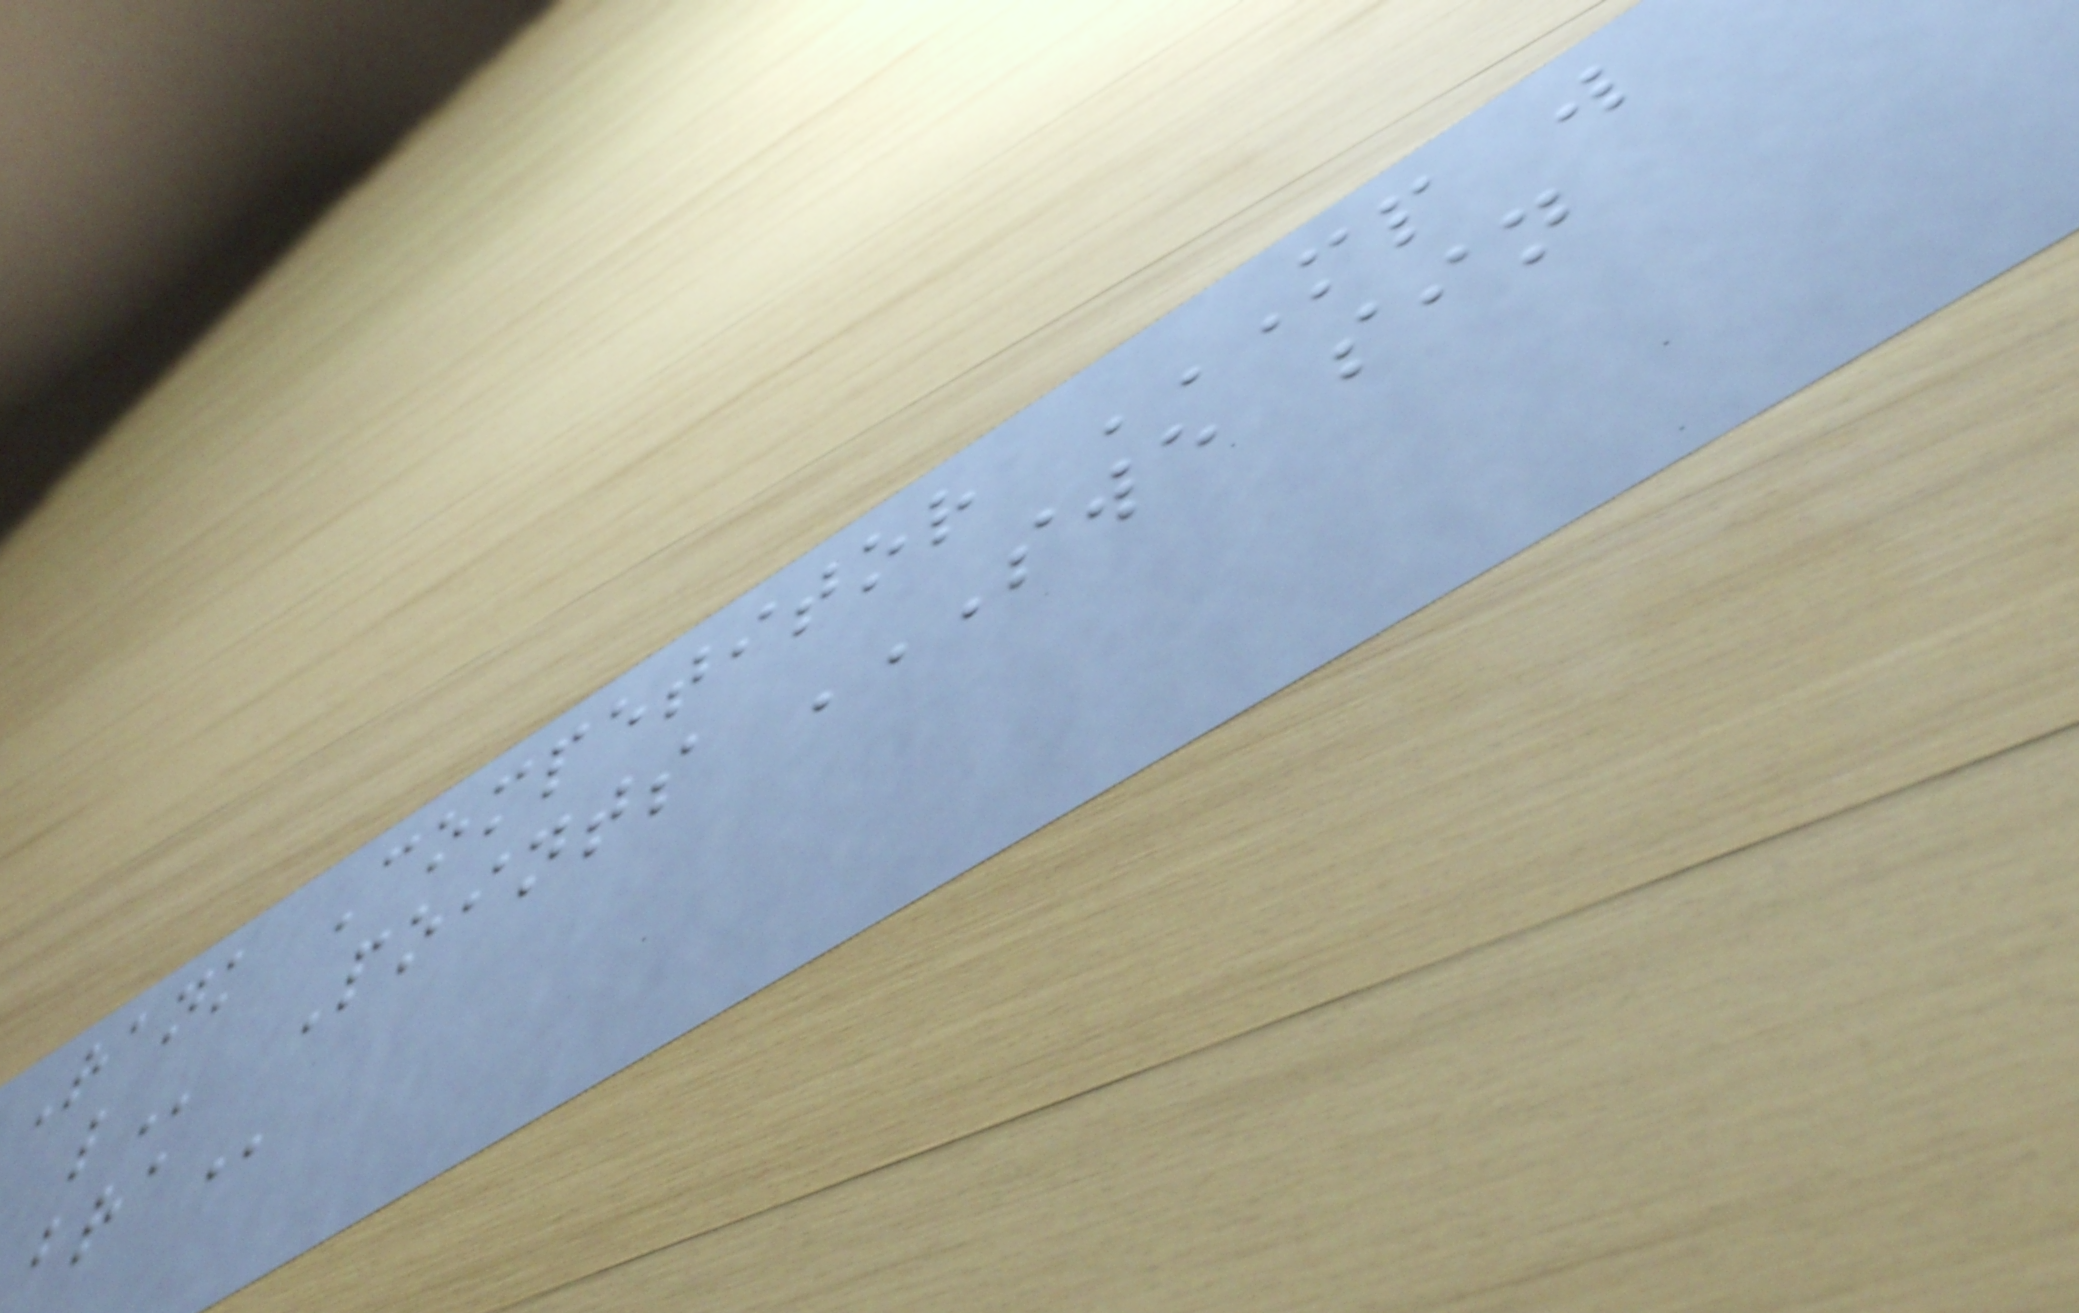Rank Competitor MP W
L Points SWE SIN
BRA
